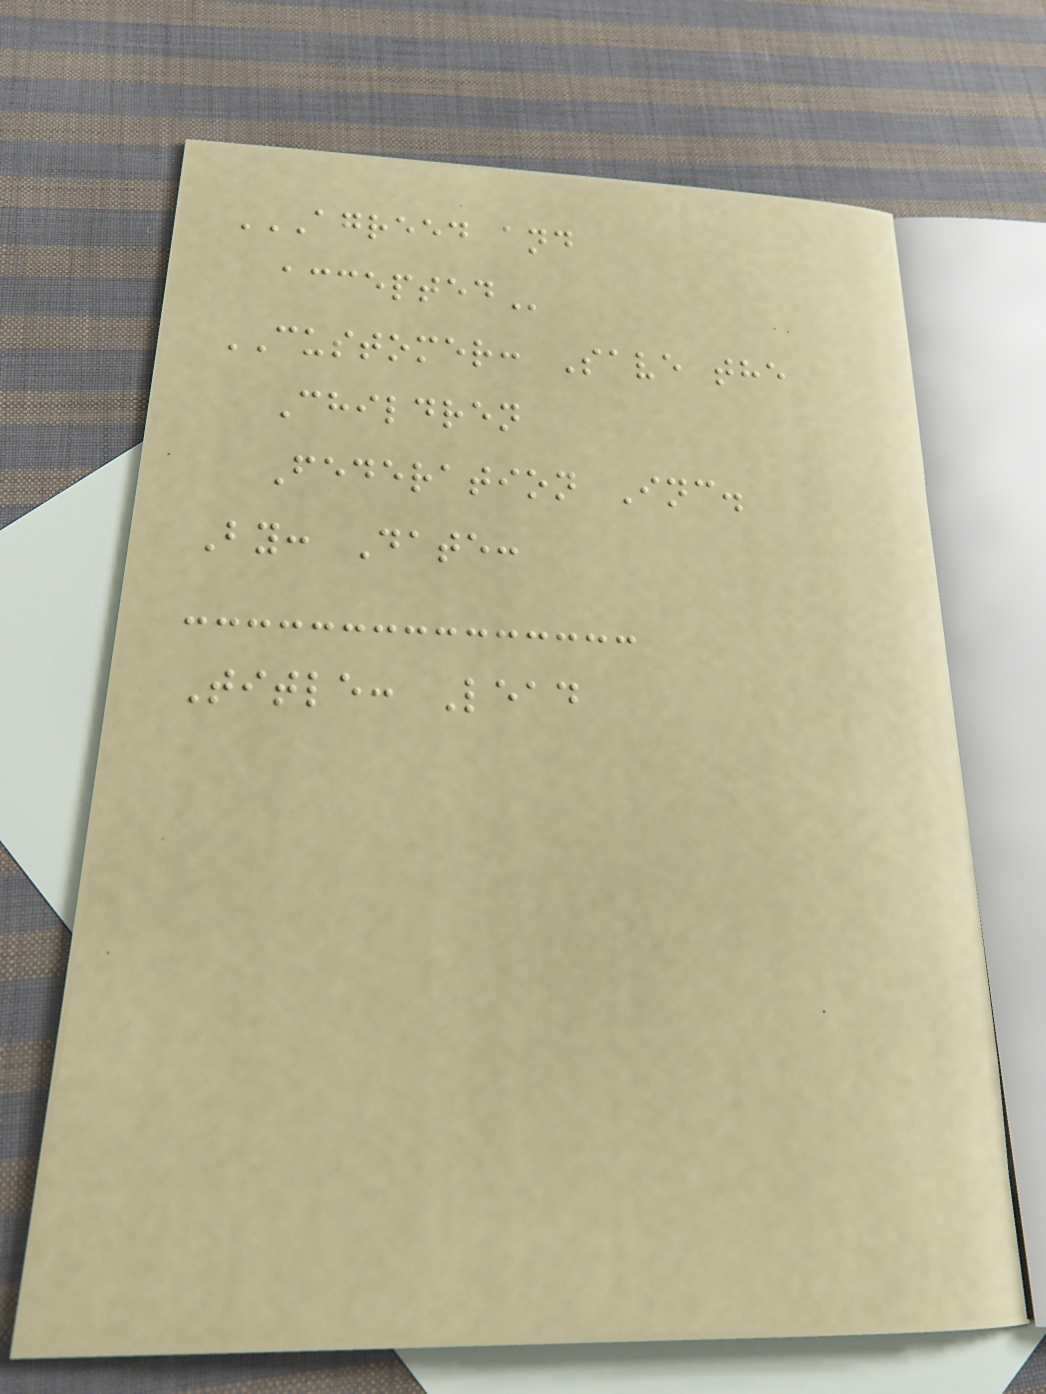AGREED AND
ACCEPTED
CUSTOMER: Save the
Children
Federation Inc.
By: Date:
Title: Lead
